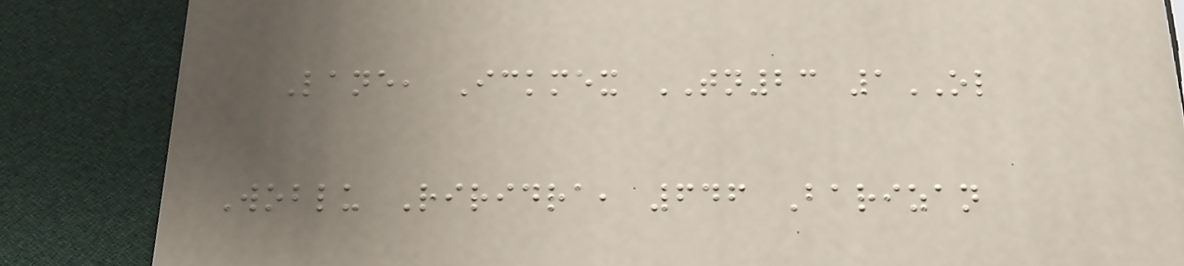Lane, Ickmex TN23 1OL
Woblu Riridra, 646 Barizan
